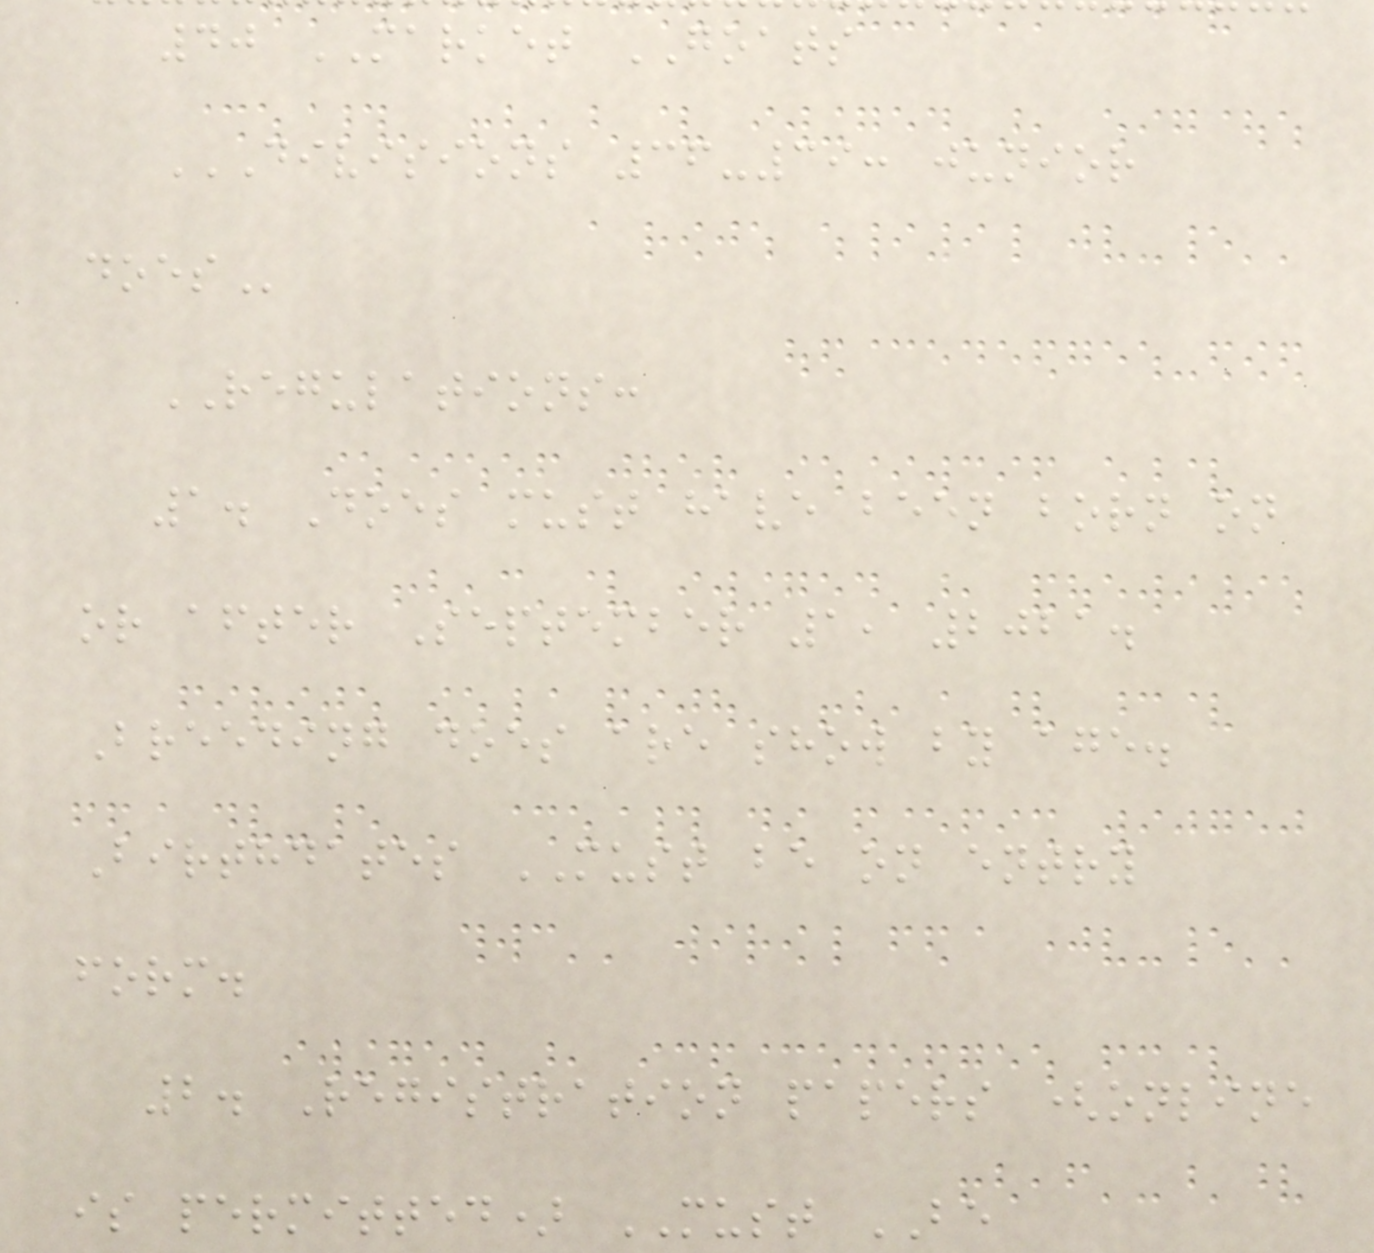40 MARKET GOATS
DIVISIONS 36-39: JUNIOR
DOES
REGULATIONS:
1. Does must have been born on
or after September 1, 2021.
Breeding does are show by age.
Birthdates MUST be on entry
form.
2. Registration papers (online
is permitted) MUST BE
